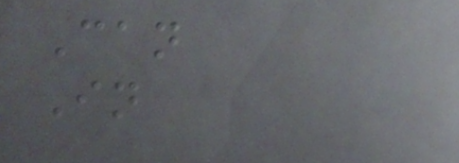Can
In
